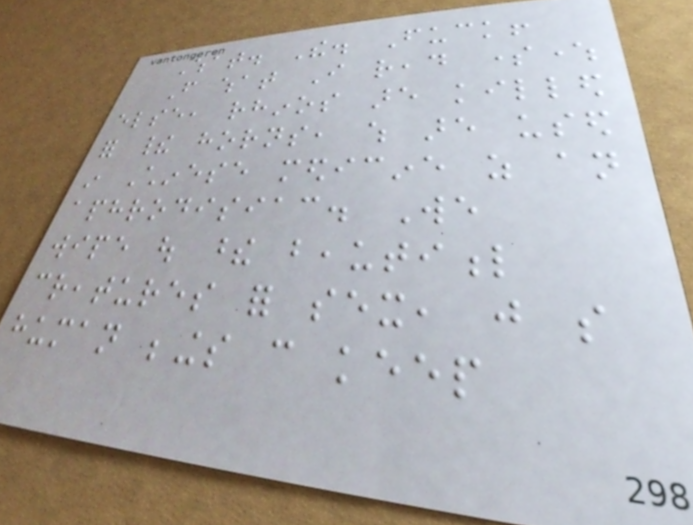What. The. Fuck!
From what I read somewhere
else, rhinos are killed
for their horns, which are used
in Chinese medicine as an
aphrodisiac. We
wipe out these beautiful
creatures for sex, just so
human beings can keep
